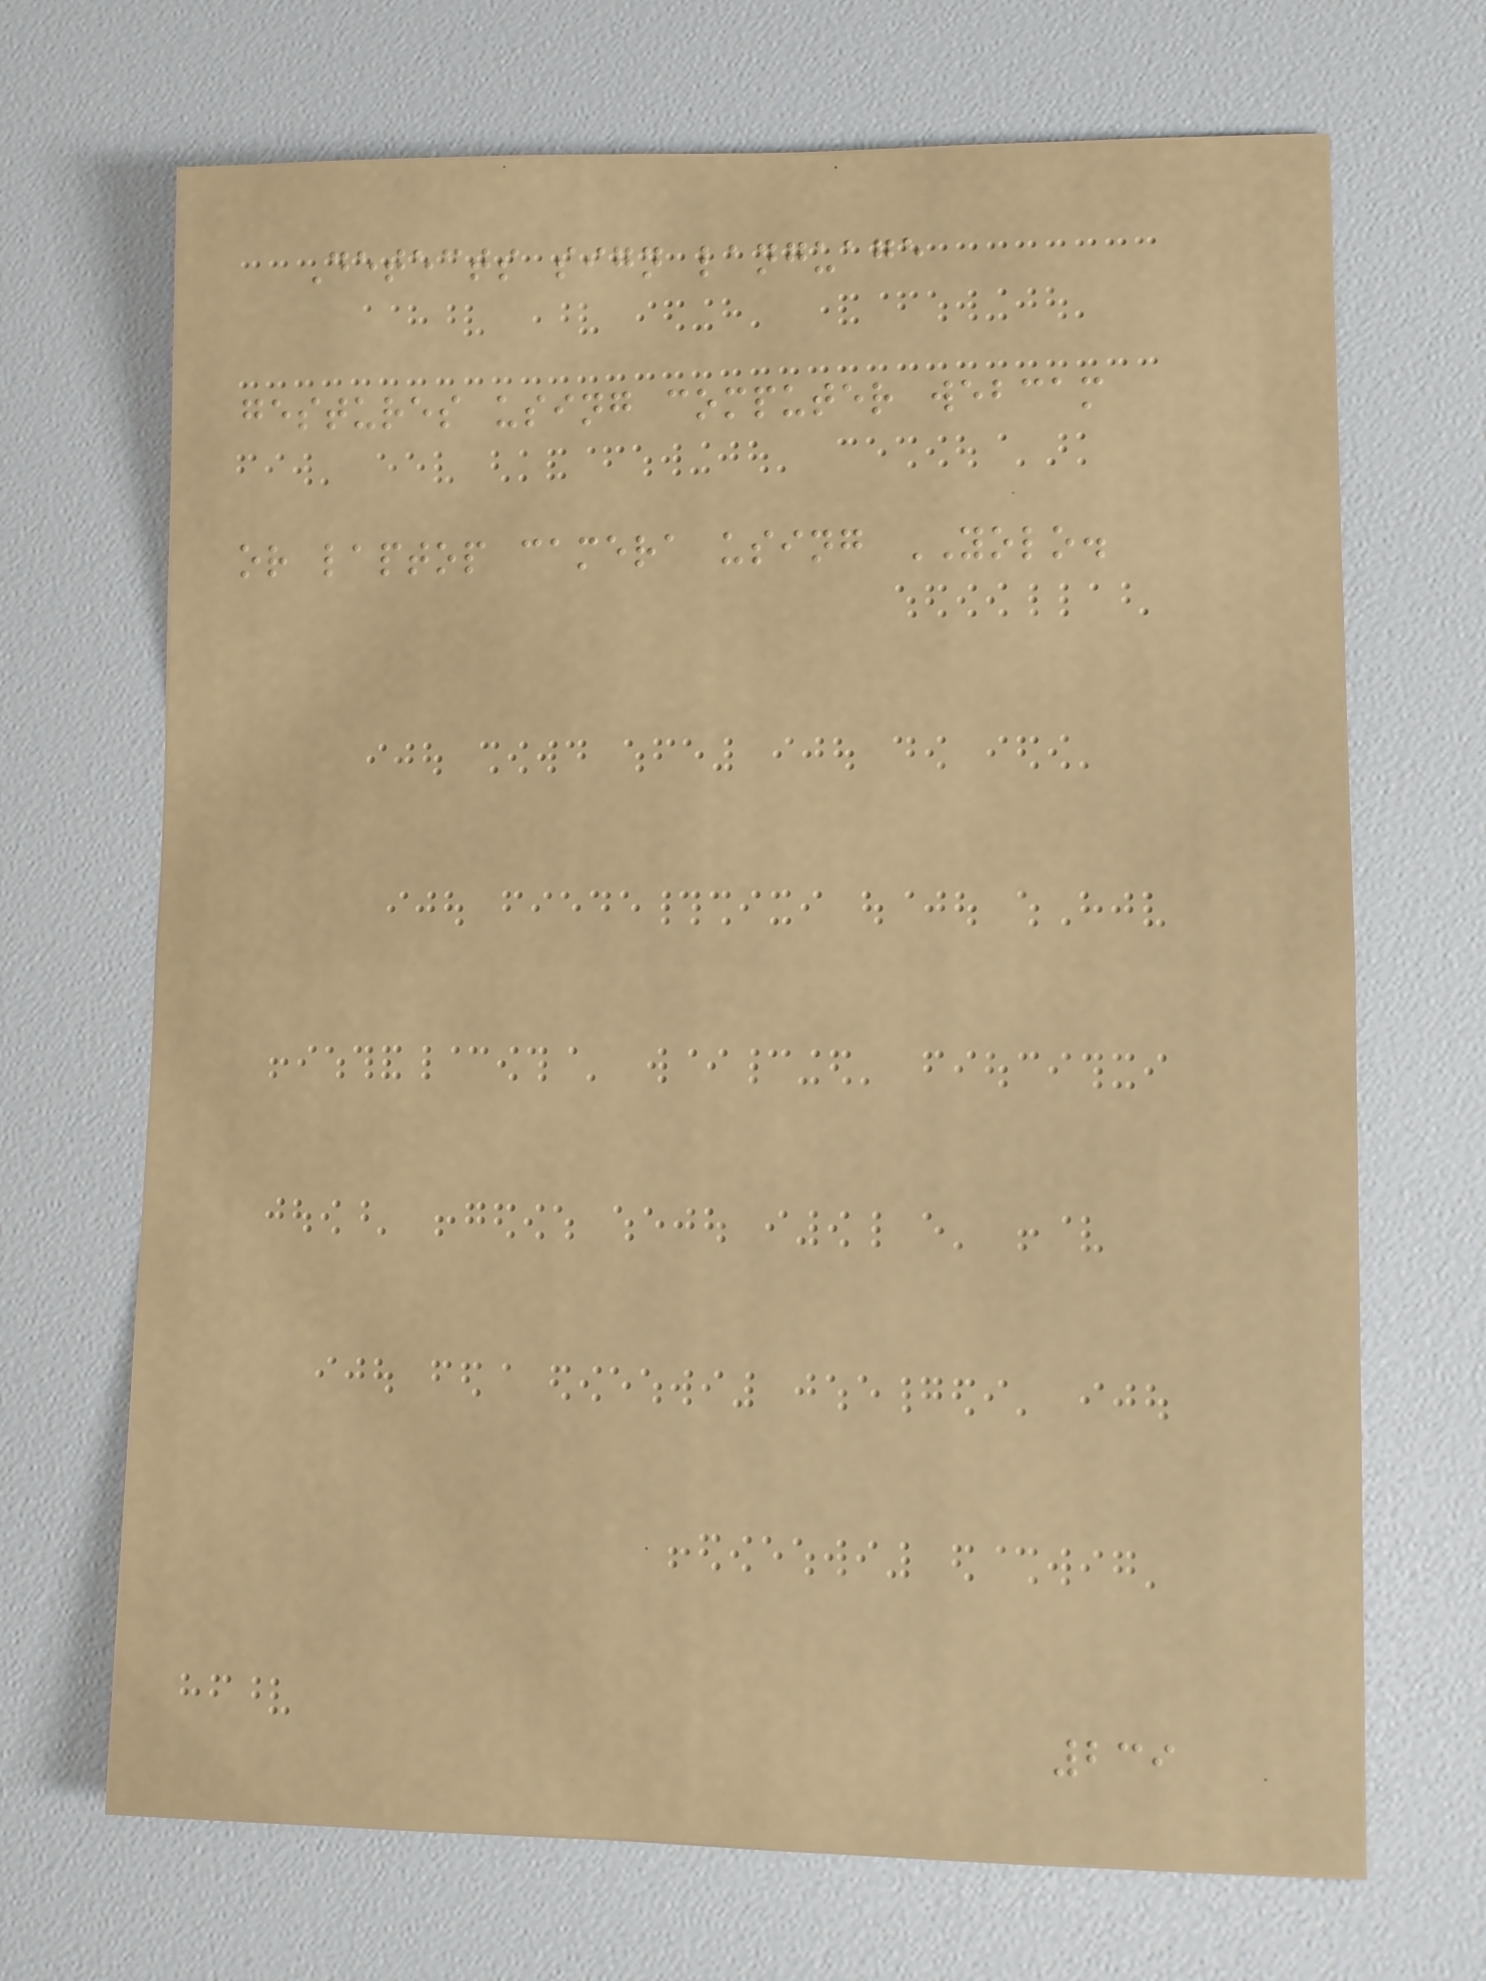Detects sign language
gestures using computer webcam
or laptop camera using YOLO.
239
